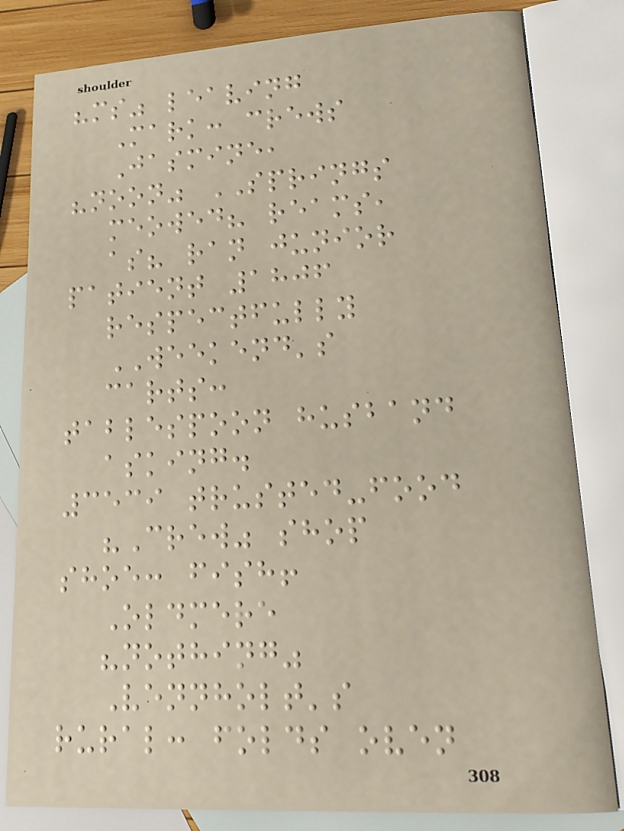"ms" leaving
Mark: crews
Jasmine,
"noon" SPRINGS
meowed? reams,
as? ran junior
patient 1806
respectfully
WEEKEND's
carts:
tablespoon husband
asking.
3539 trusted-food
"Crew" shop
shoe: fish!
Oldmere
"nothing"
Vennholt's
rural: folds oven
